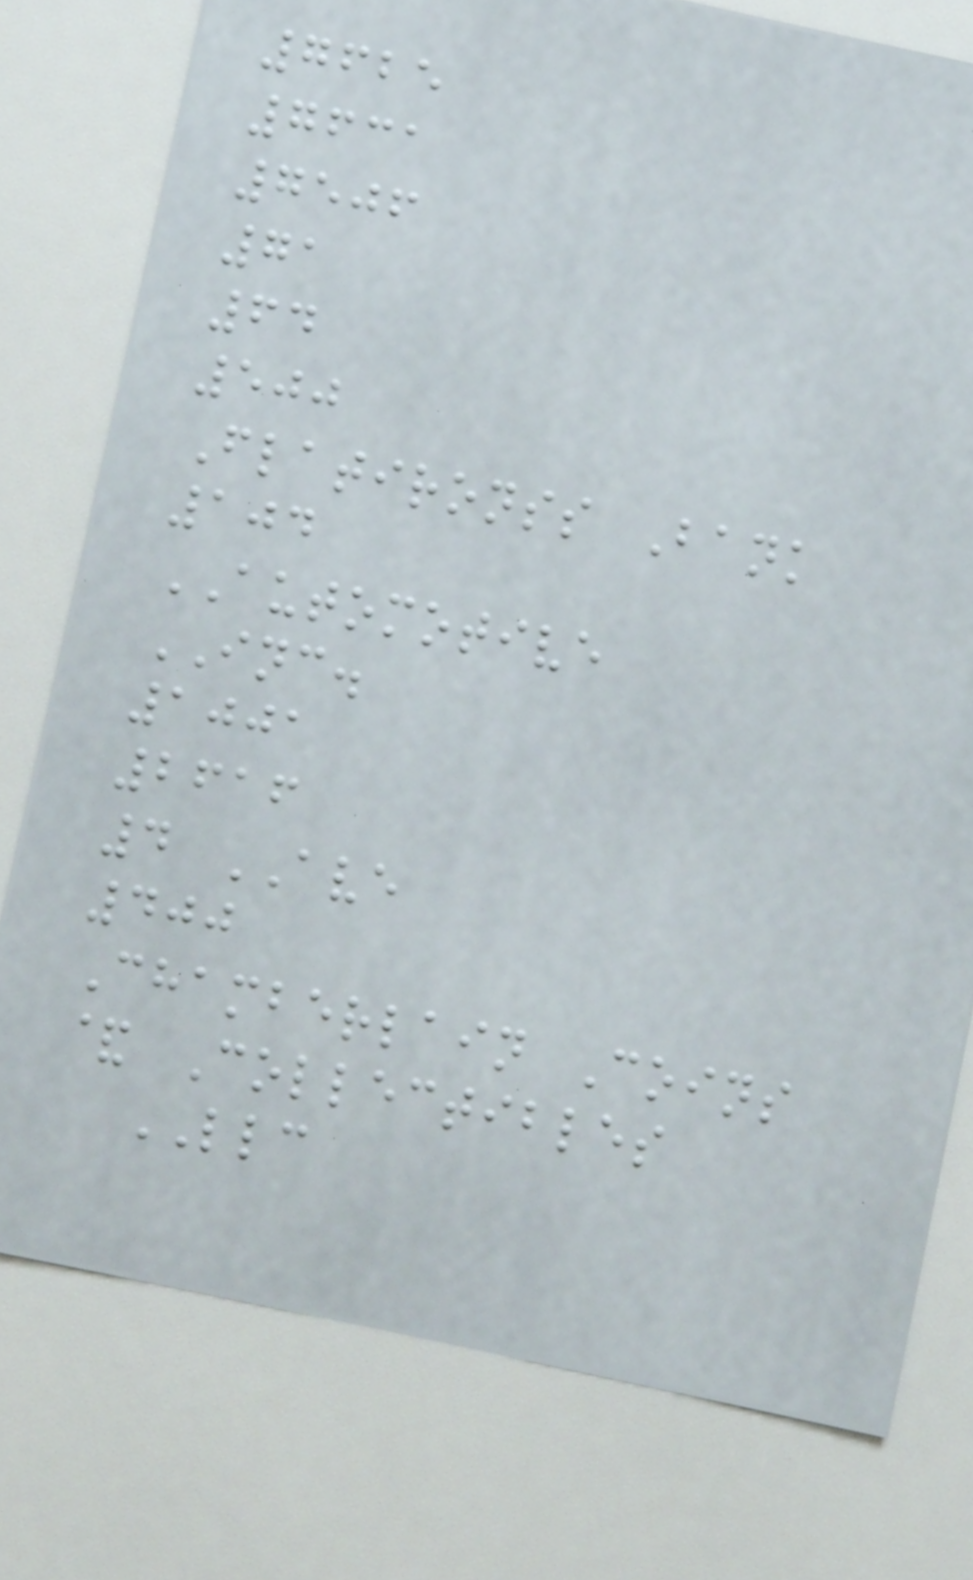7625
7631
7506
71
64
500
Flatironss Bank
104
AUTOMOTIVE
INC.
1001
2616
4 AVE
400
Chamberlain Coins
& Collectibles
LLC
